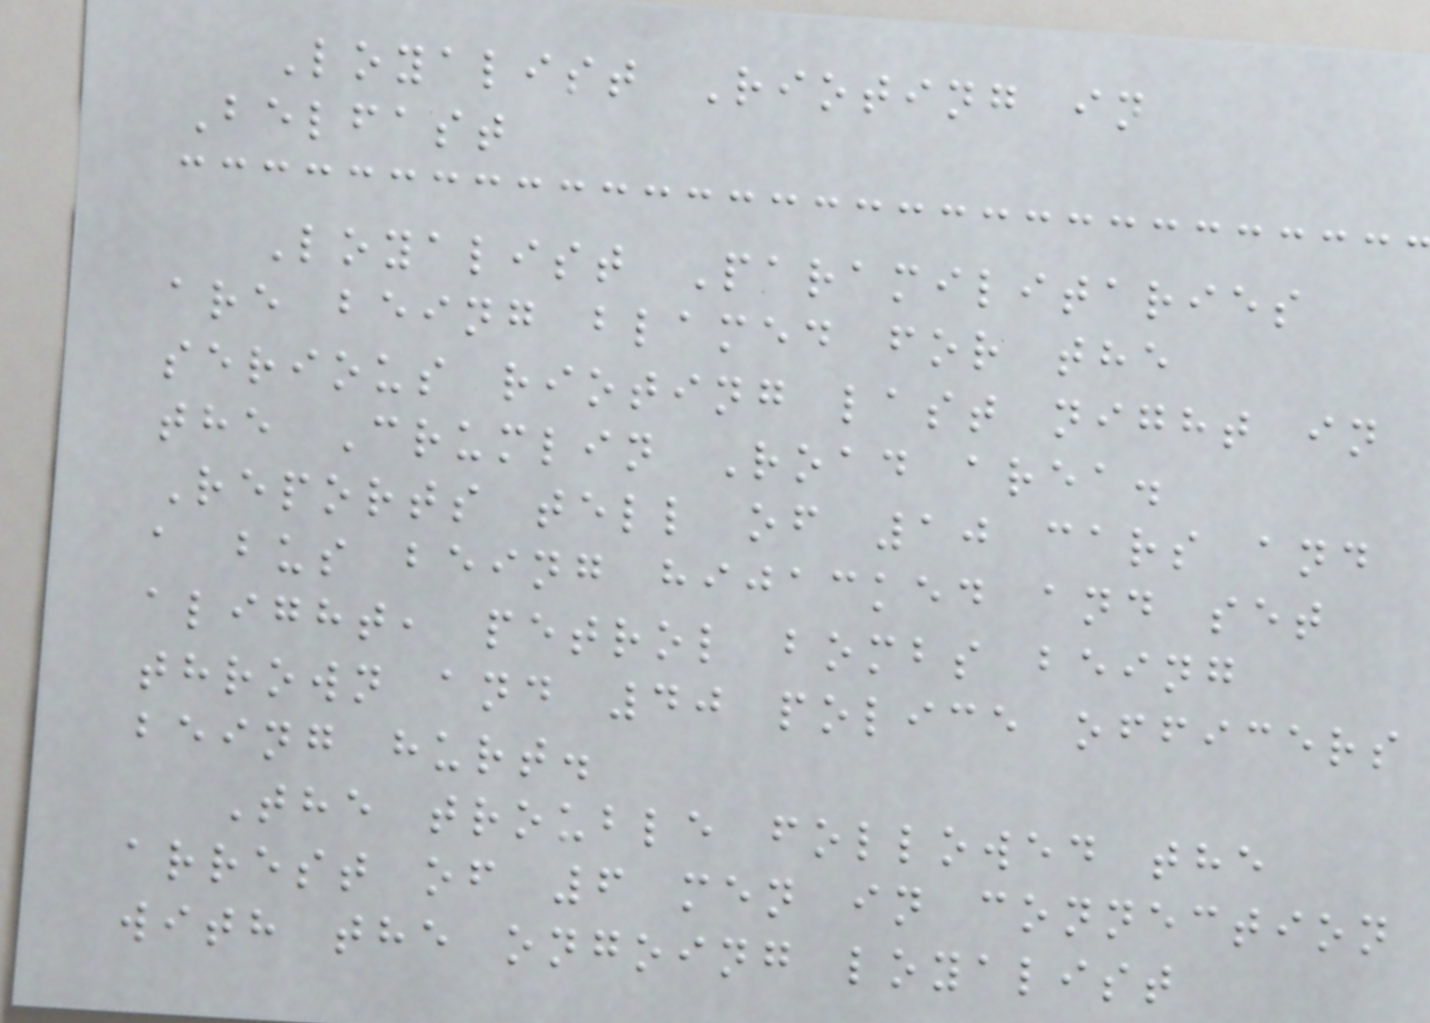Loyalist Rioting in
Belfast
Loyalist Paramilitaries
are being blamed for the
serious rioting last night in
the Crumlin Road area.
Reports tell of 10 cars and
a bus being hijacked and set
alight, petrol bombs being
thrown and 40 police officers
being hurt.
The trouble followed the
arrest of 6 men in connection
with the ongoing loyalist
